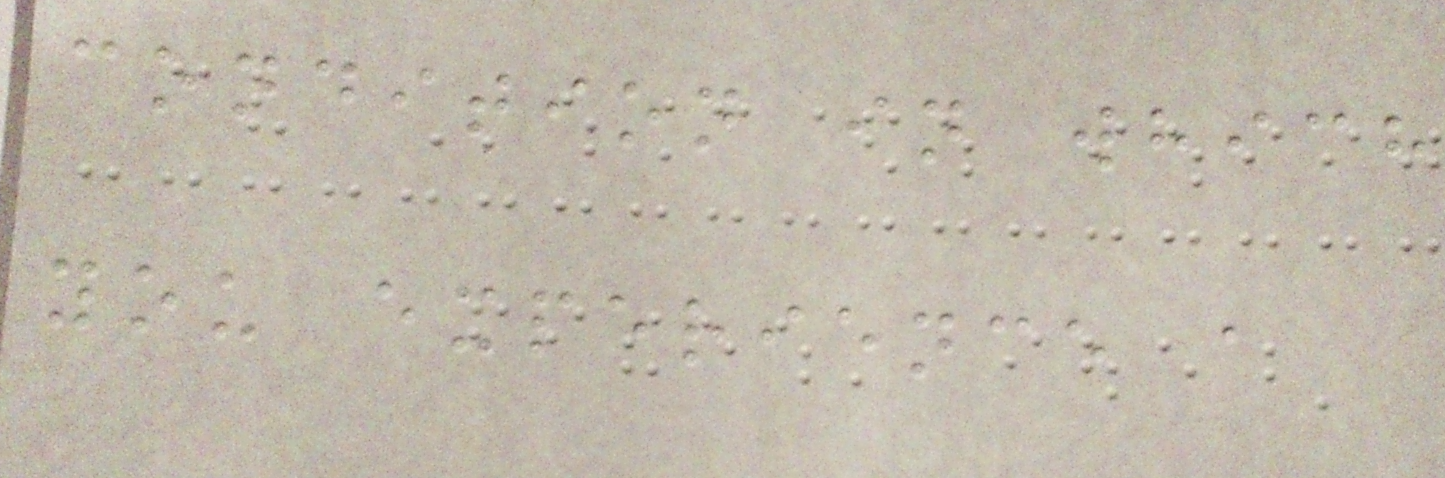condition in which
you experience a
